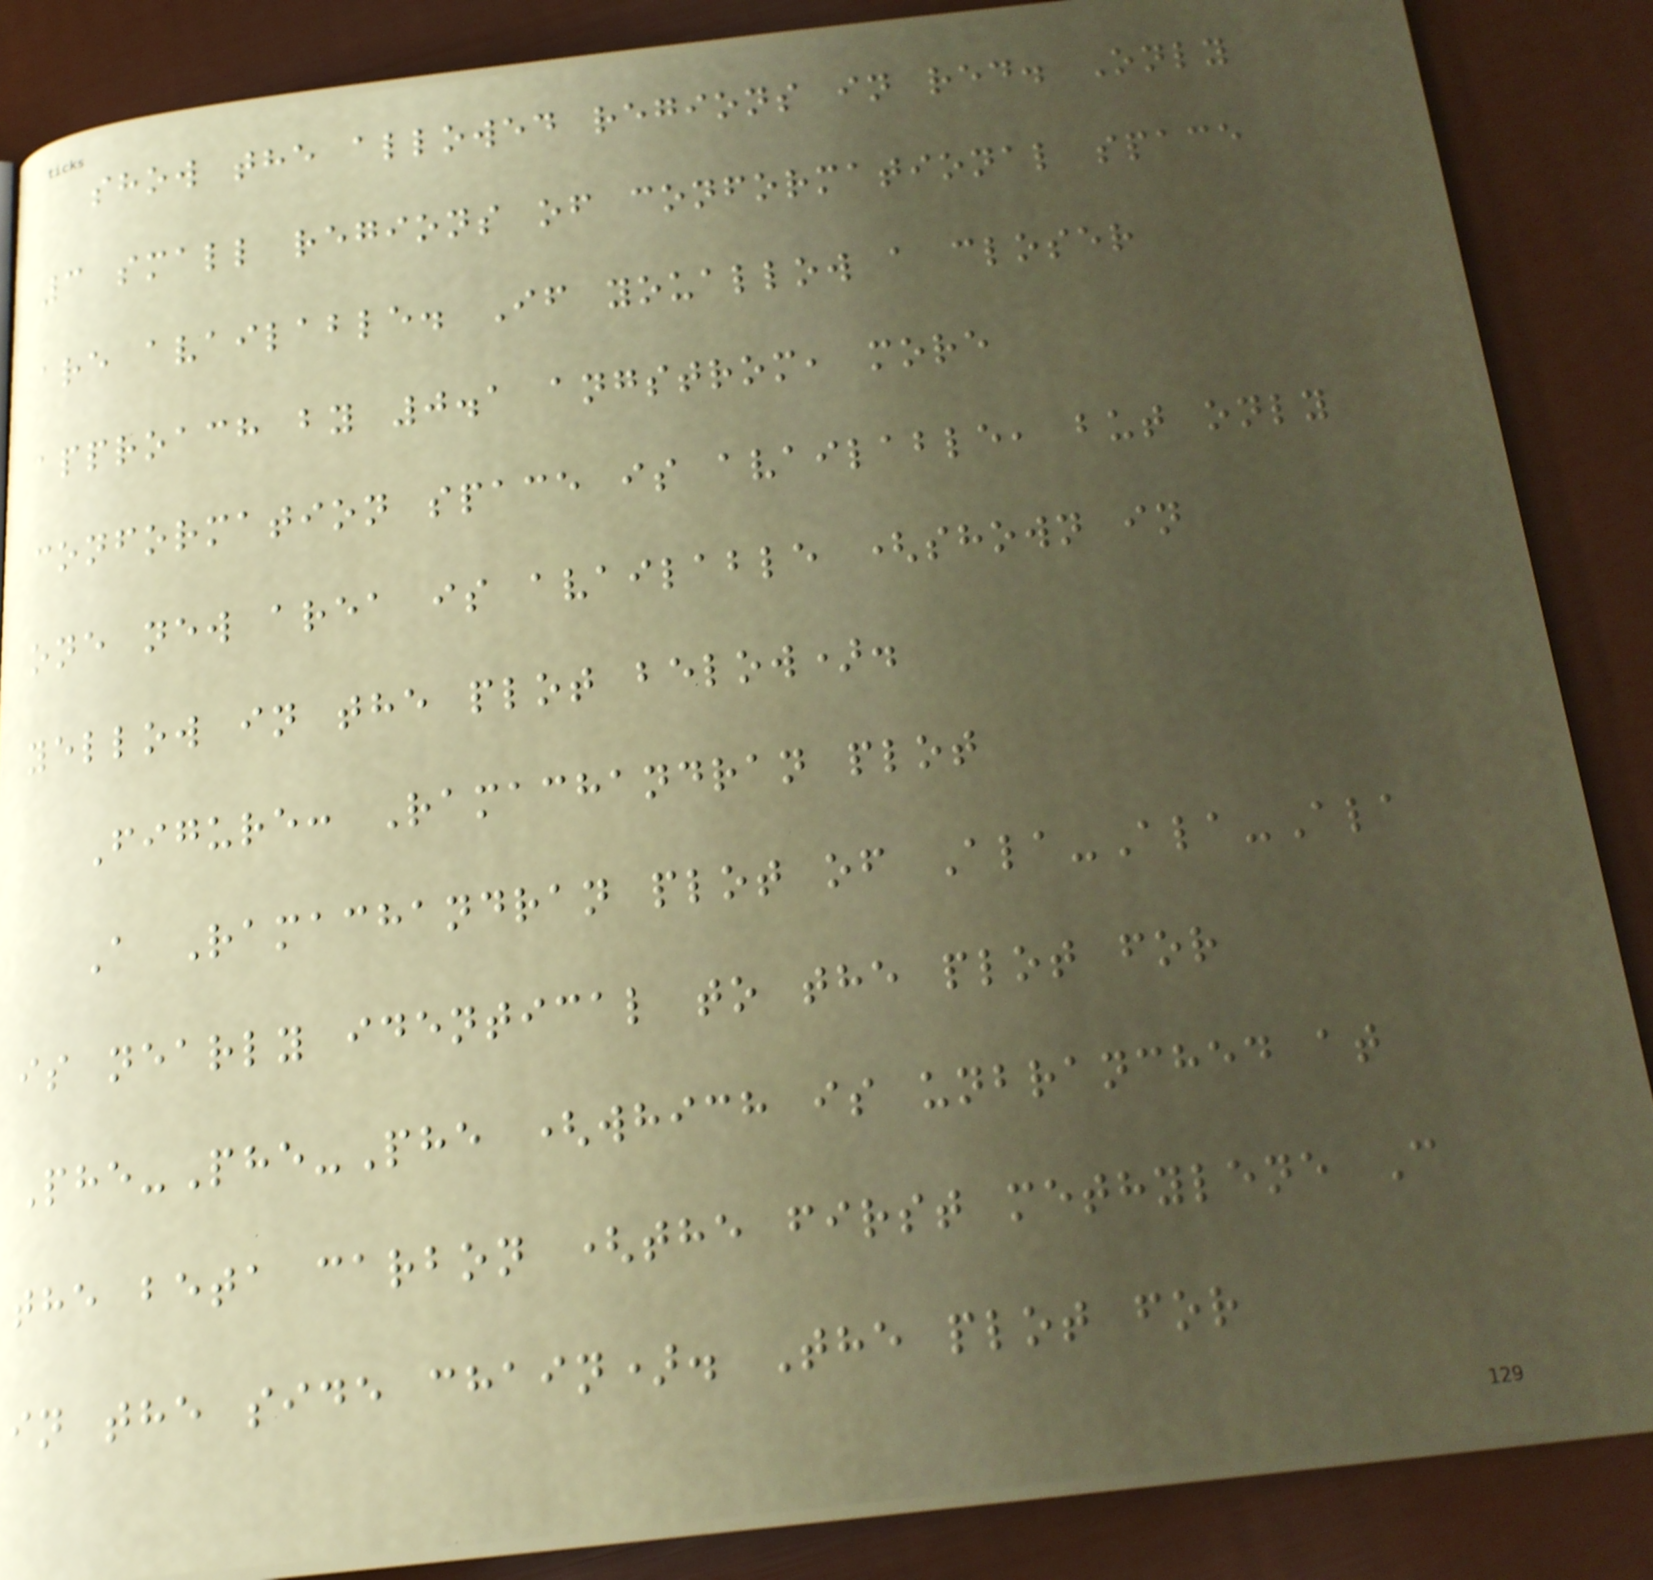show the allowed regions in red. Only
3 small regions of conformational space
are available. If youallow a closer
approach by 0.1 angstrom, more
conformation space is available, but only
one new area is available (shown in
yellow in the plot below).
Figure: Ramachandran plot
A Ramachandran plot of Ala-Ala-Ala
is nearly identical to the plot for
Phe-Phe-Phe (which is unbranched at
the beta carbon (the first methylene C
in the side chain). The plot for
